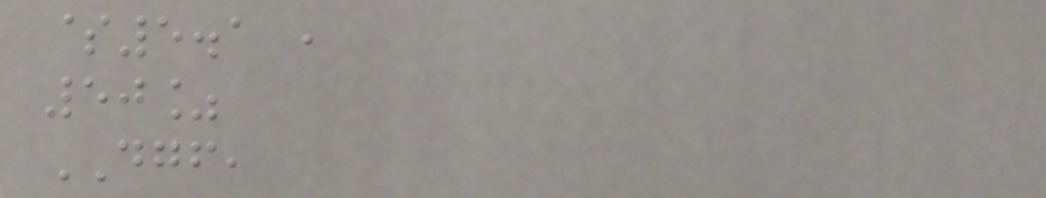$5.1 ,
50%
DGF,
